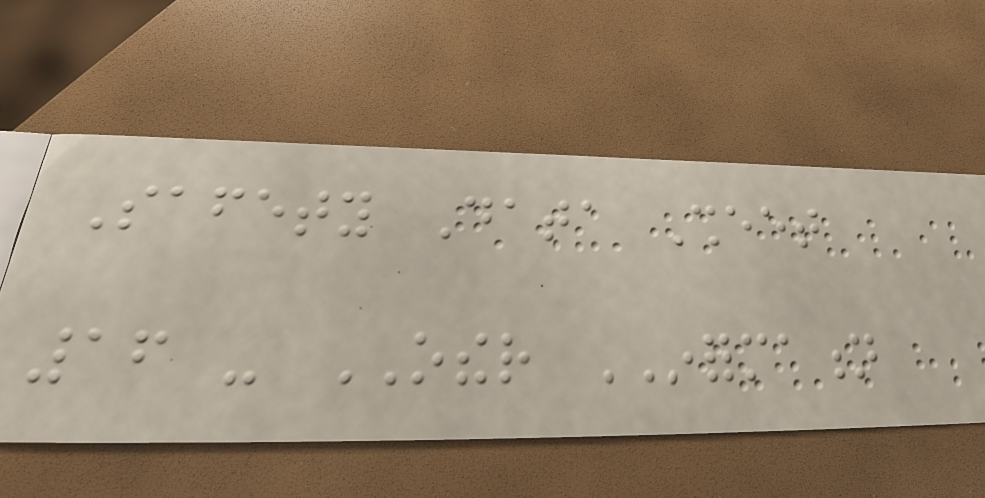Safety Data Sheet
16 - OTHER INFORMATION
